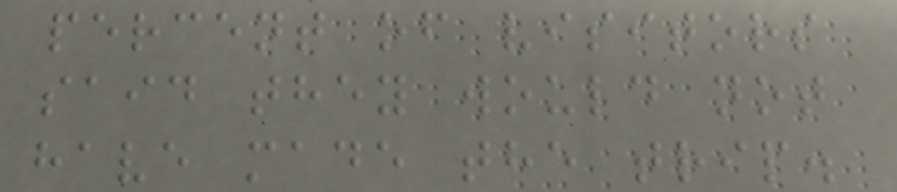percent of visitors
said they would not
have made the trip.
